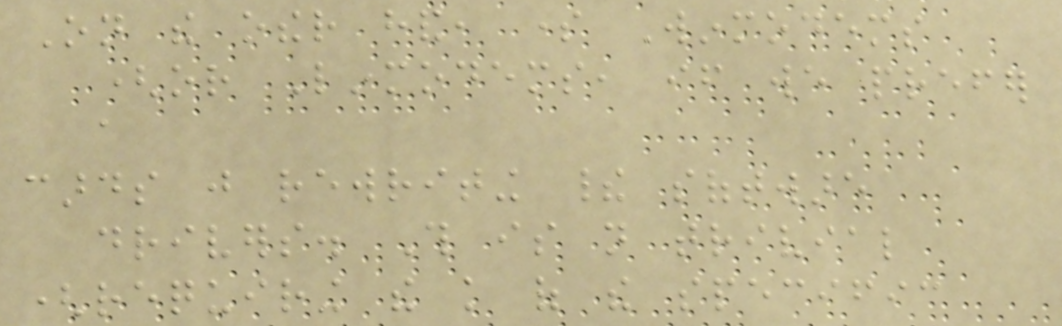On the other hand, some Winmodems
(or Linmodems, if we prefer
a
cards just rewriting their software
drivers. This is not trivial
(requiring the knowledge of the specific
